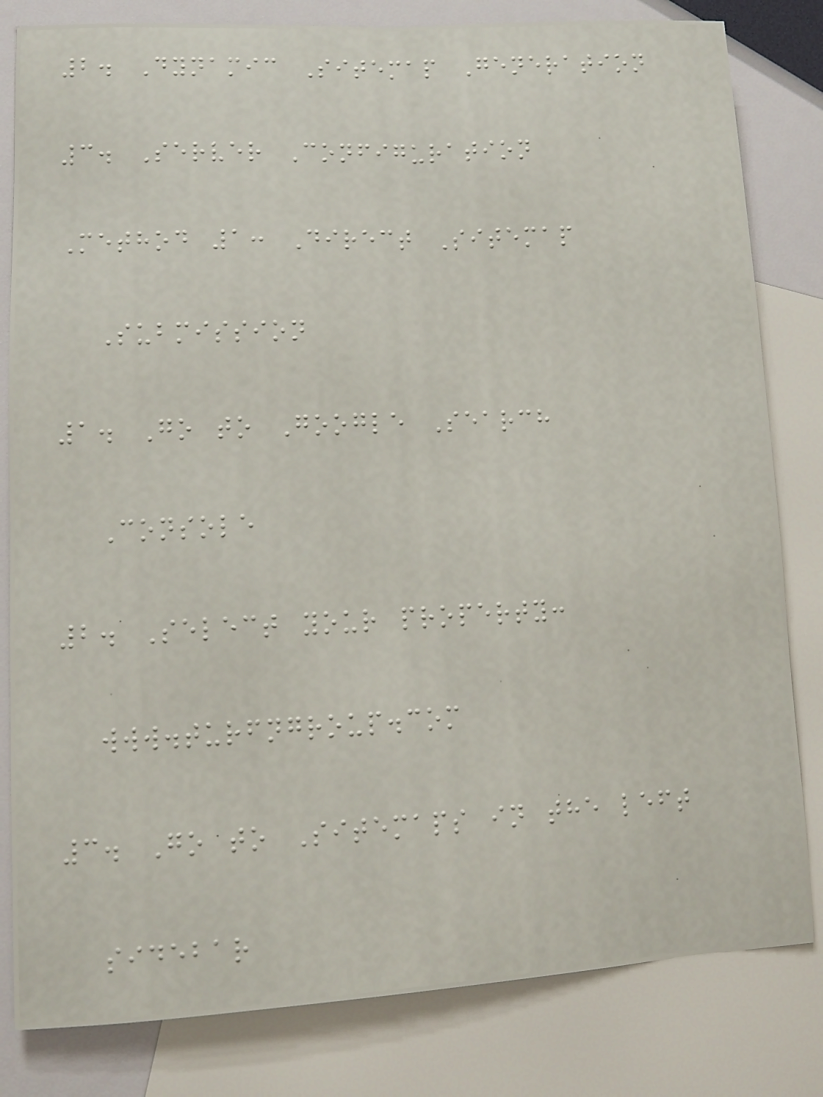2. Dynamic Sitemap Generation
3. Server Configuration
Method 1: Direct Sitemap
Submission
1. Go to Google Search
Console
2. Select your property:
www.turfngroup.com
3. Go to Sitemaps in the left
sidebar
